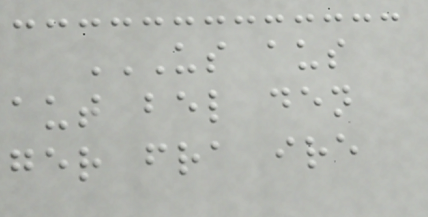US AUS
AUT BEL DEN
GER FRA IRE
